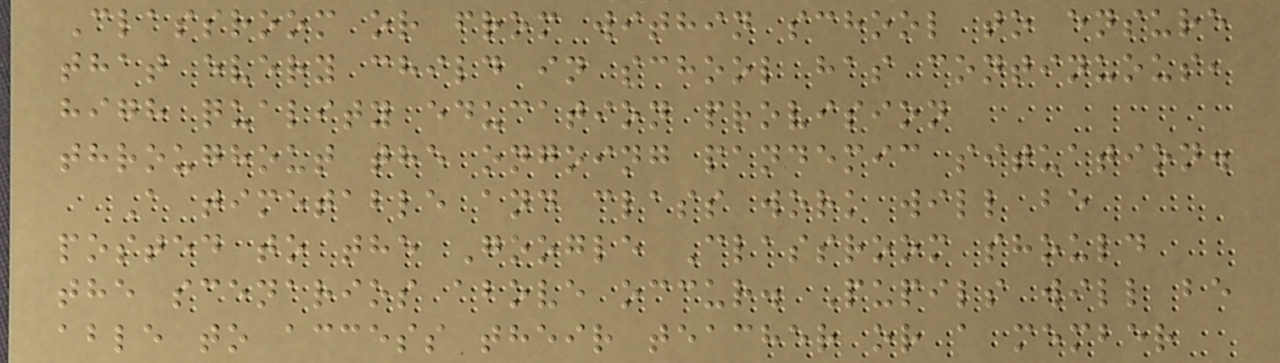Classroom or from within school to ensure
that every child in school has continuous,
high quality education provision
throughout the ongoing pandemic situation.
A timetable and class work will be
posted to the Google Classroom should
the scenarios above occur. Pupils will be
able to access their teacher or a member
